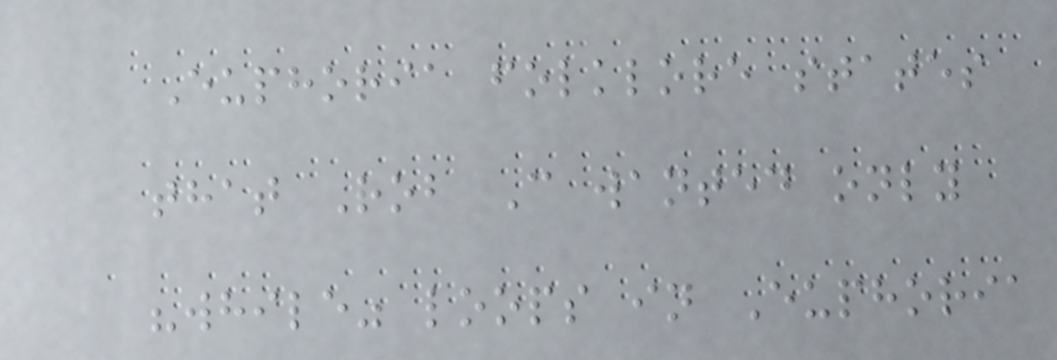Euphoria folklore states
that Rob C wanted only
"while" loops in Euphoria
